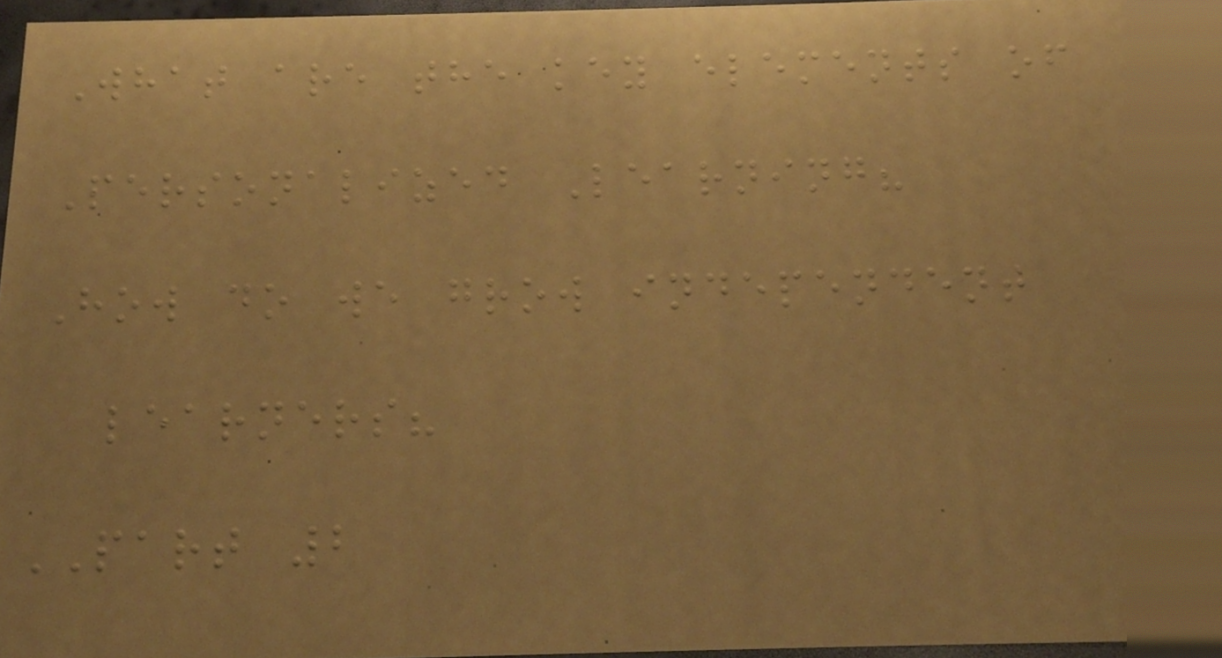What are the key elements of
Personalized Learning?
How do we grow independent
learners?
PART 2
